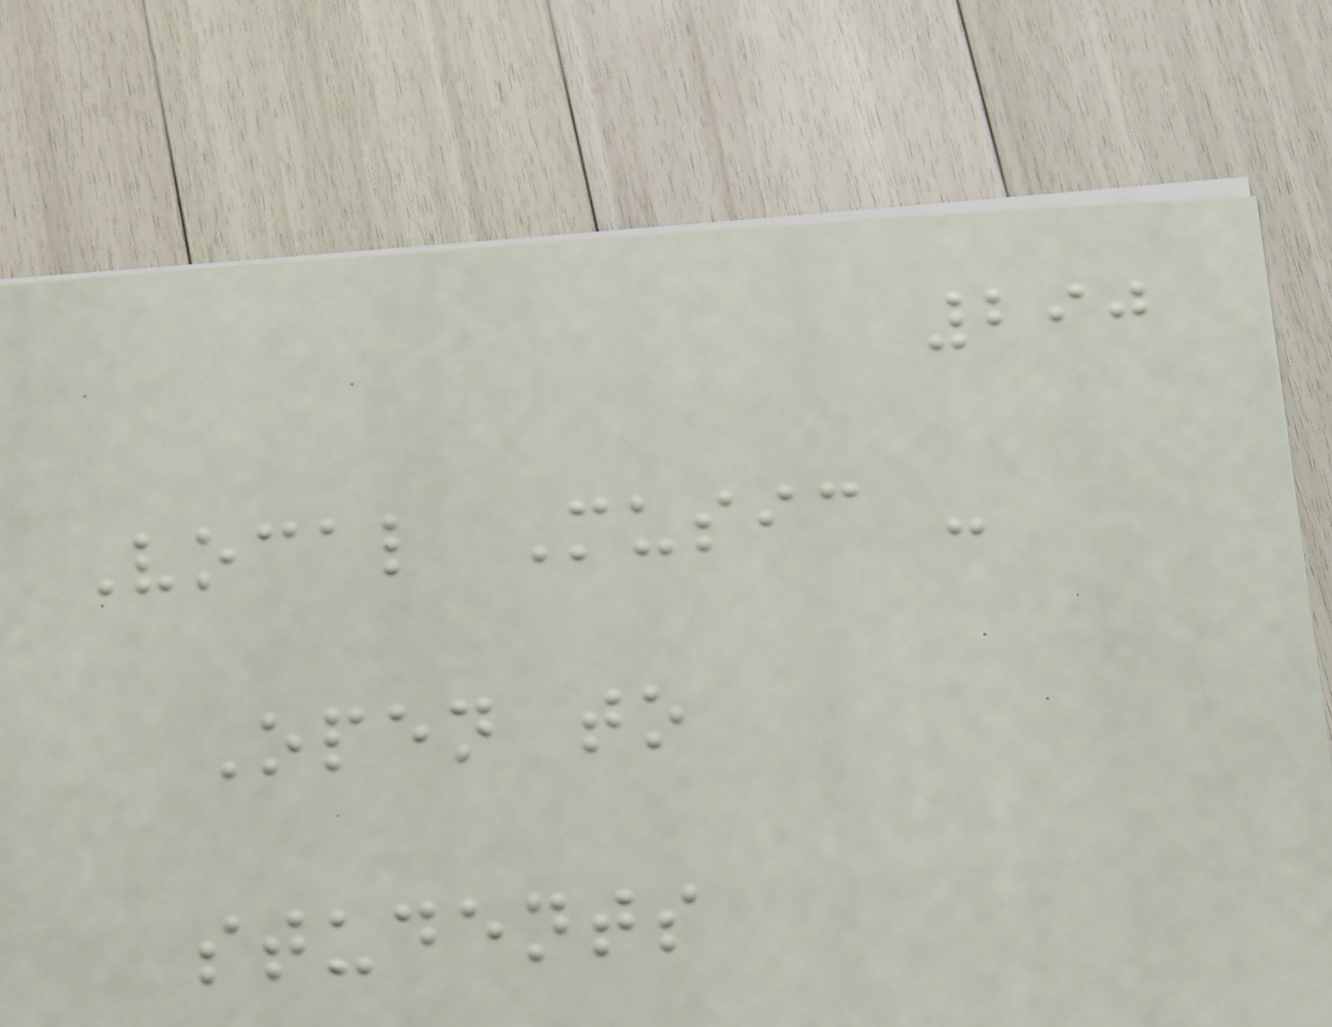290
Vocal Music -
Open to
students
